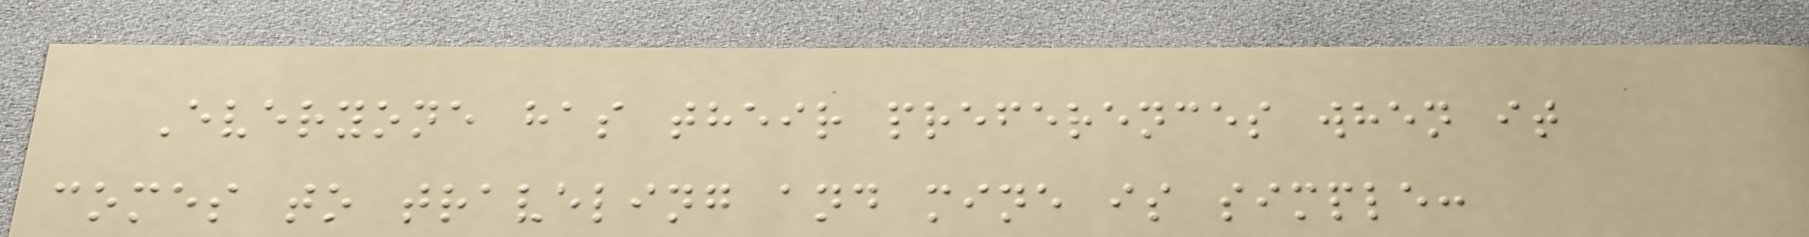Everyone has their preferences when it
comes to traveling and mine is simple:
